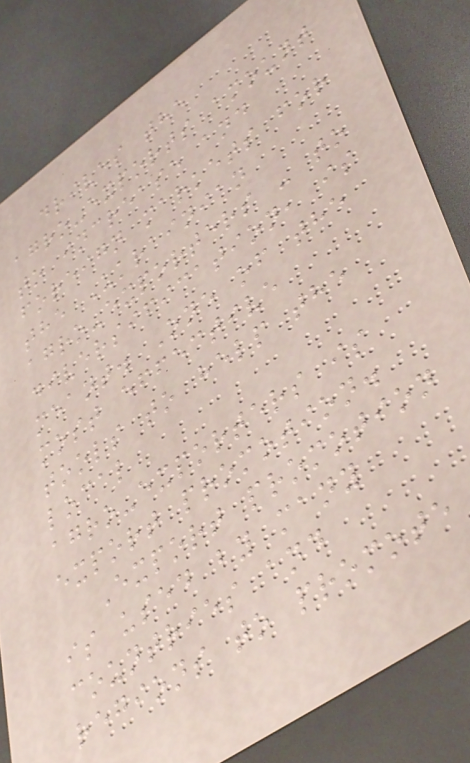drives the
agro-exports amount
to increase and
foreign markets for
the Ukrainian
agro-exporters - to
diversification, is
meant. One of the
most effective
tools to help the
local
agro-exporters is
export promotion.
Export promotion
is used by many
countries and
regions to promote
